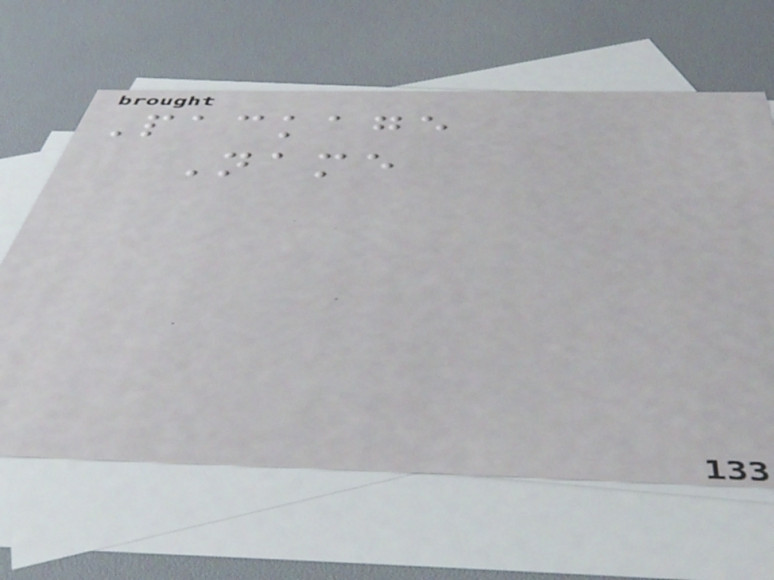Package
Name
